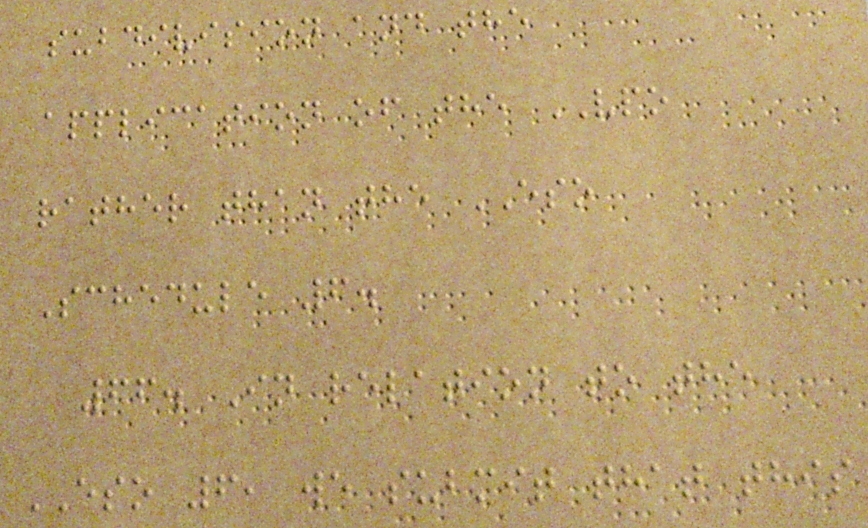subdivision and the
application of the VPO
rather than the ESO
Schedule 6.
66. In relation to the
ESO 6, we submit that this
